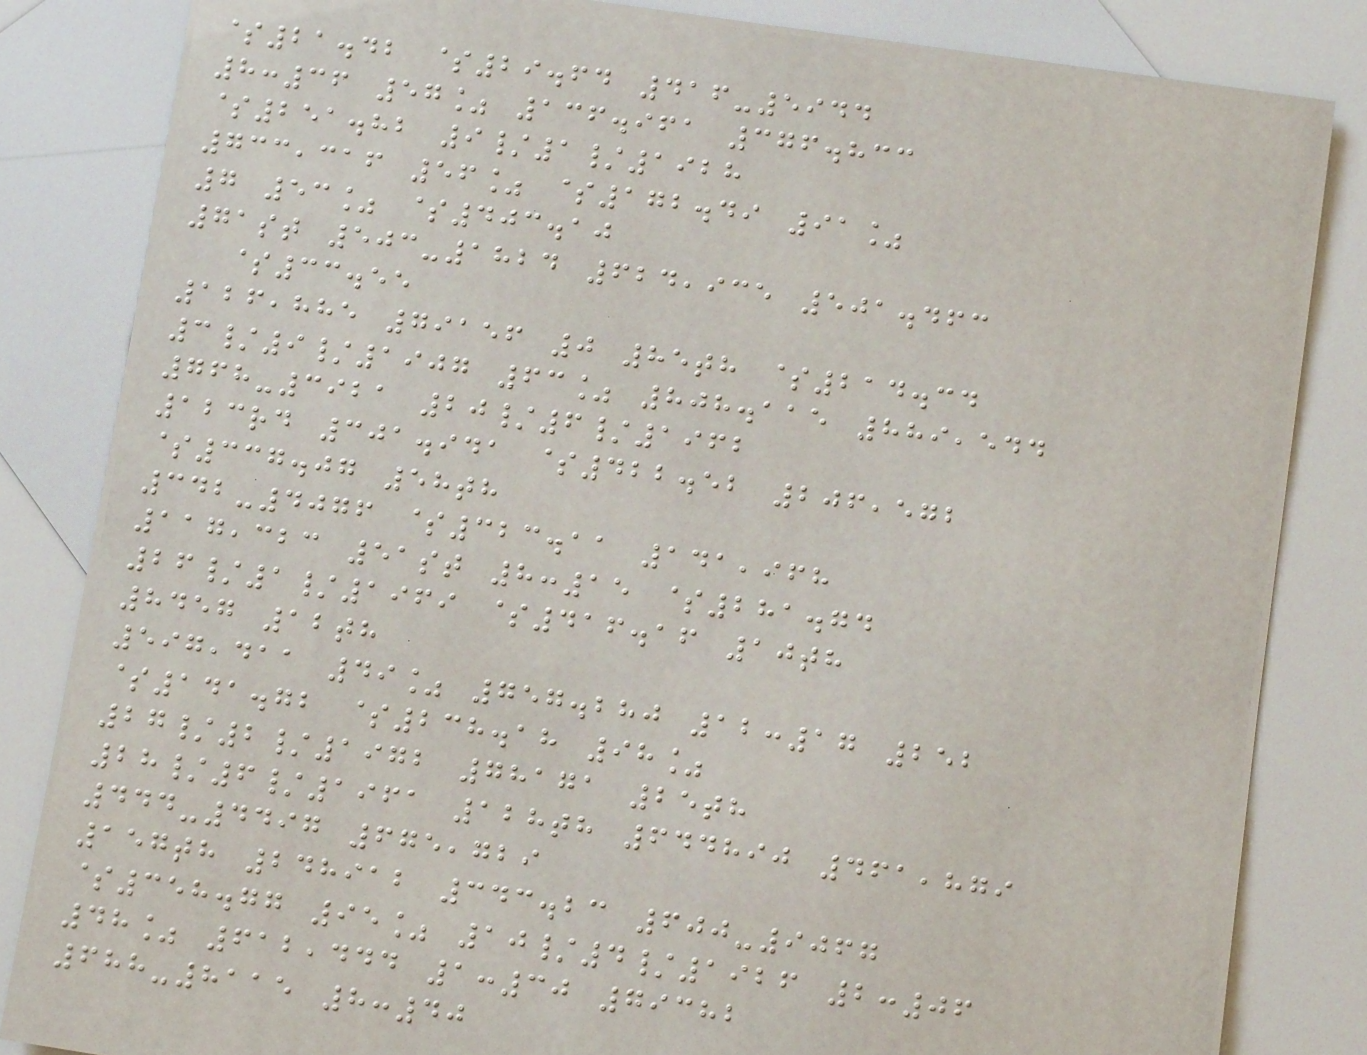$21.42 $29.64 416-5944
8:36 57% 136.961 376.833
$251.82 9/1/1928
733,316 56% $172.49 91%
7 53% $403.10
71st 503-1824 624,935 501.463
$33.55
126,885 79156 0 85th $214.34
3/9/1907 63% 808.115 889,544
768-3921 20/6/1962
123rd 301.941 $422.52 206,572
$337.07 58th
342-4076 $323.11 141,968
117,323 51st 8:15 $281.74
26/1/1969 $416.16 10th
8457 12th
597,411 49% 757.280 12:17 252
$141.72 $238.18 98%
27/2/1972 78171 25th
28/6/1961 128th 644890 461,879
444-4497 675,729
157th 248912 343.23 600-9067
$358.77 95% 10/4/1926 2:06
48% 612,444 1:30 79382
688-8115 8:40
